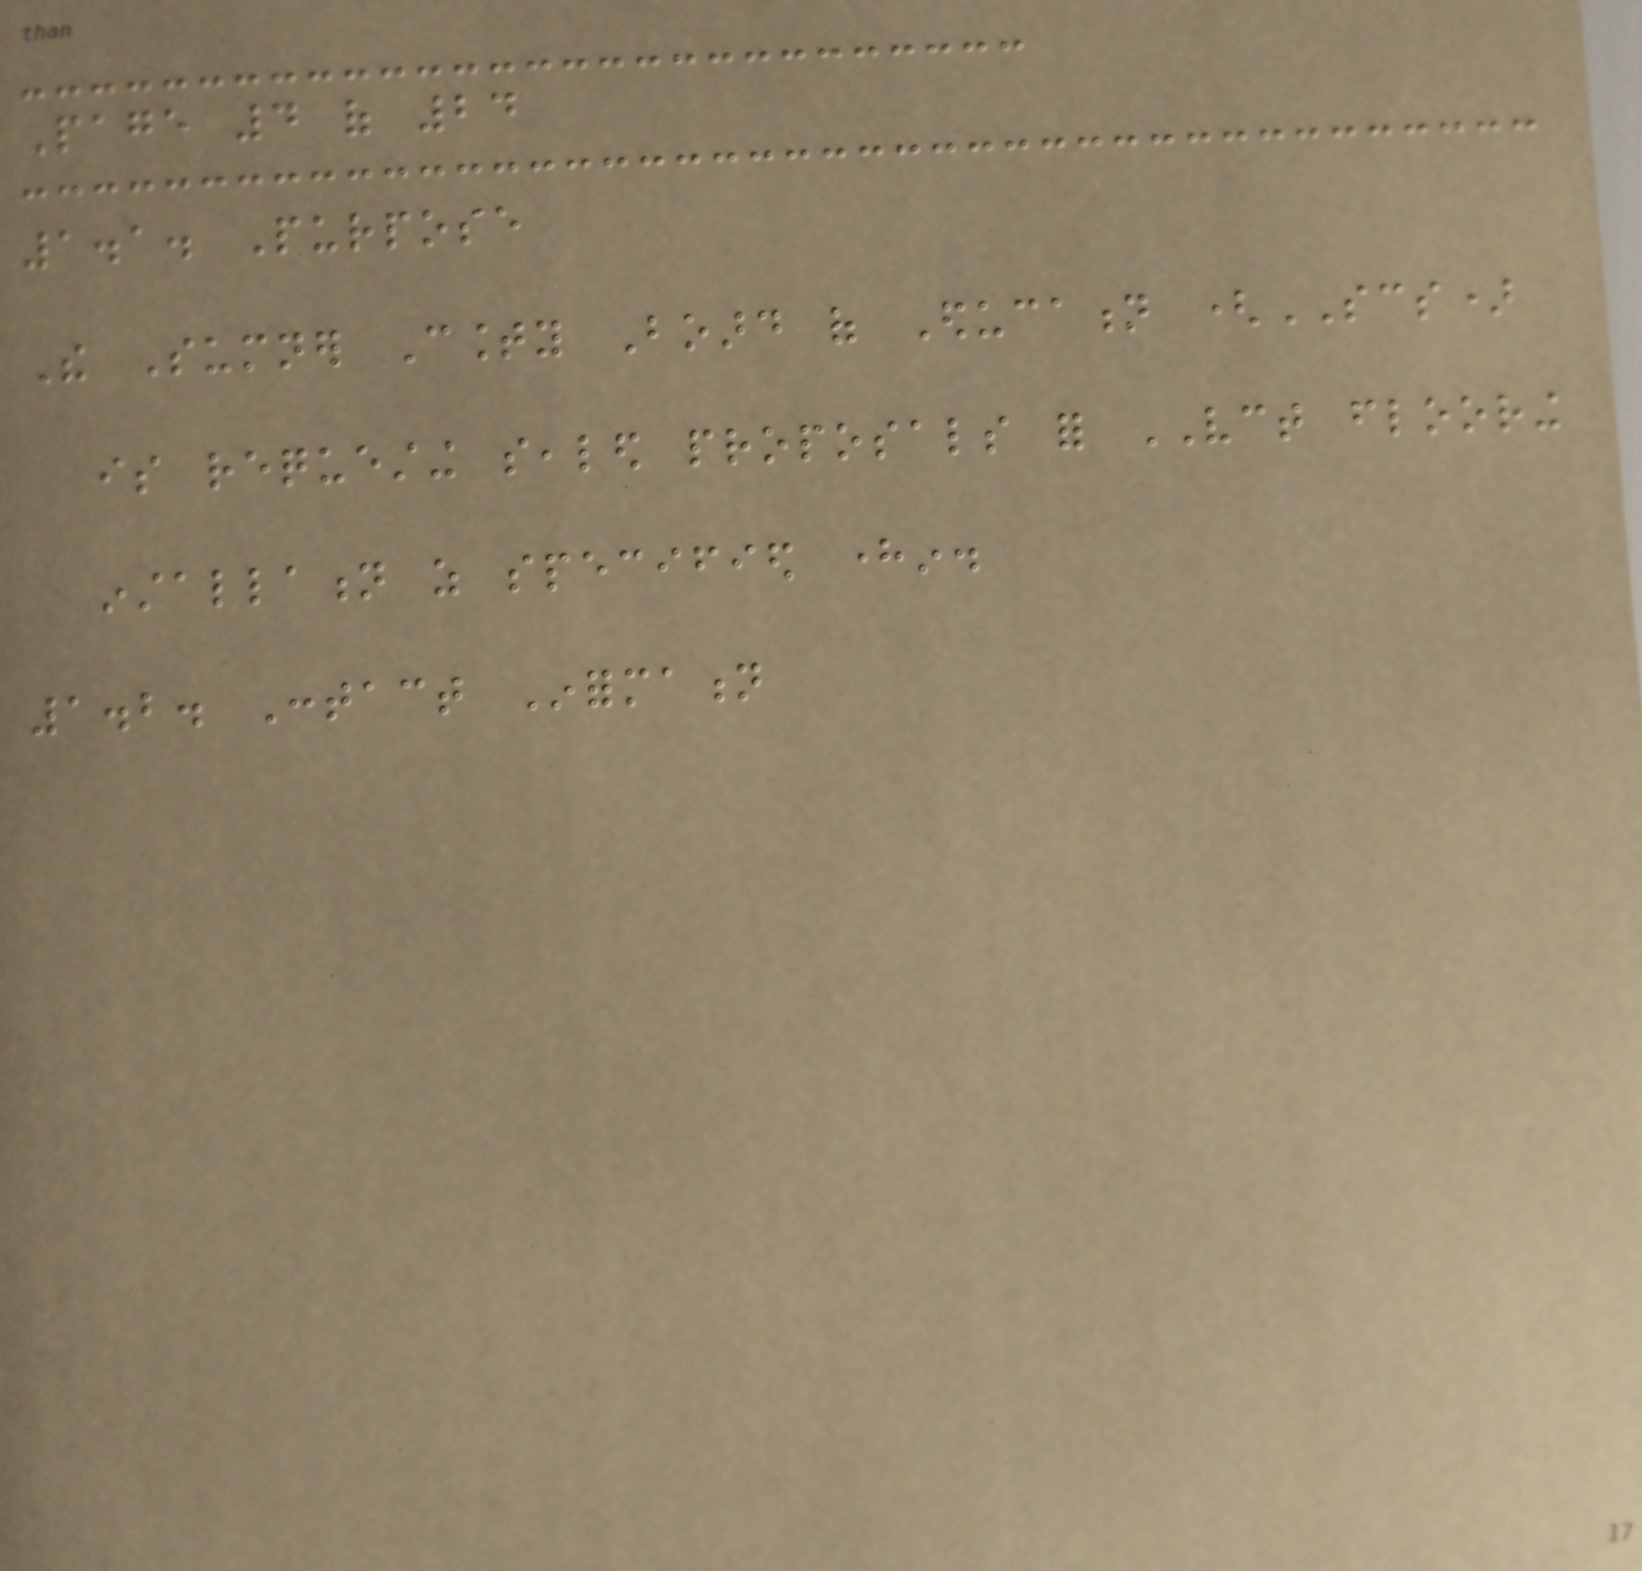Page 4 of 24
1.1. Purpose
The Sumner County Board of Education (SCS)
is requesting sealed proposals for VCT flooring
installation as specified herein.
1.2. Contact Information
